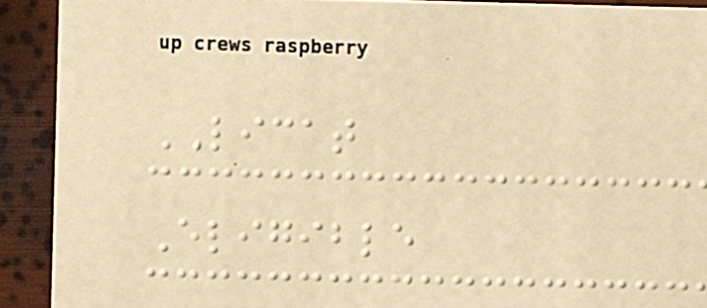LICAT
Eligible
